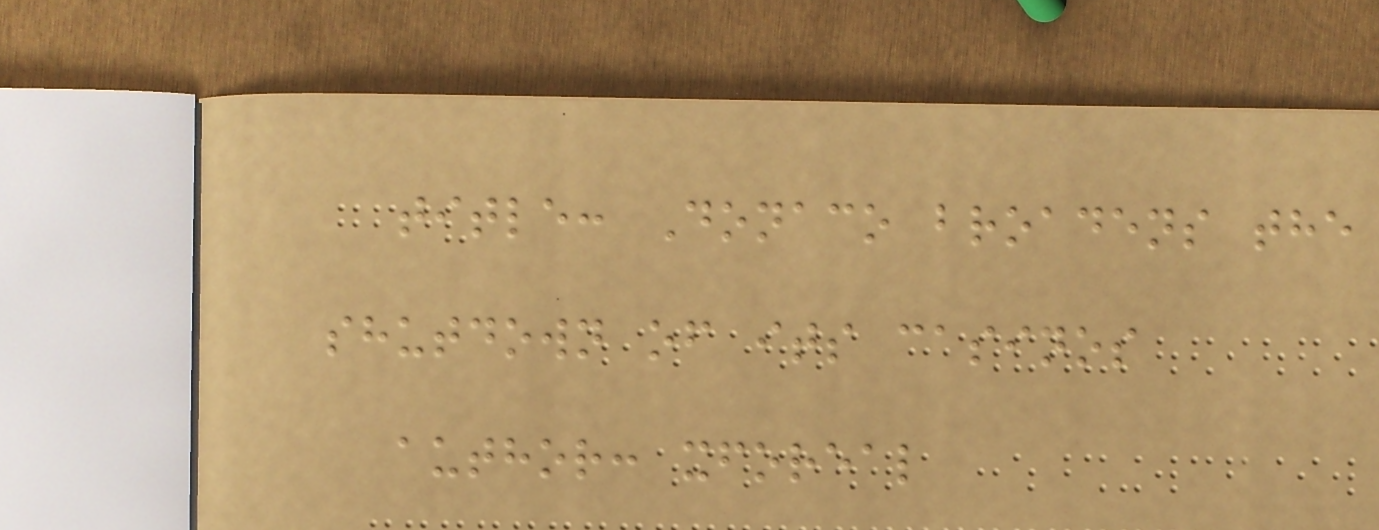title: Donaco broadens the
shutdown of its casinos
author: xforeal
